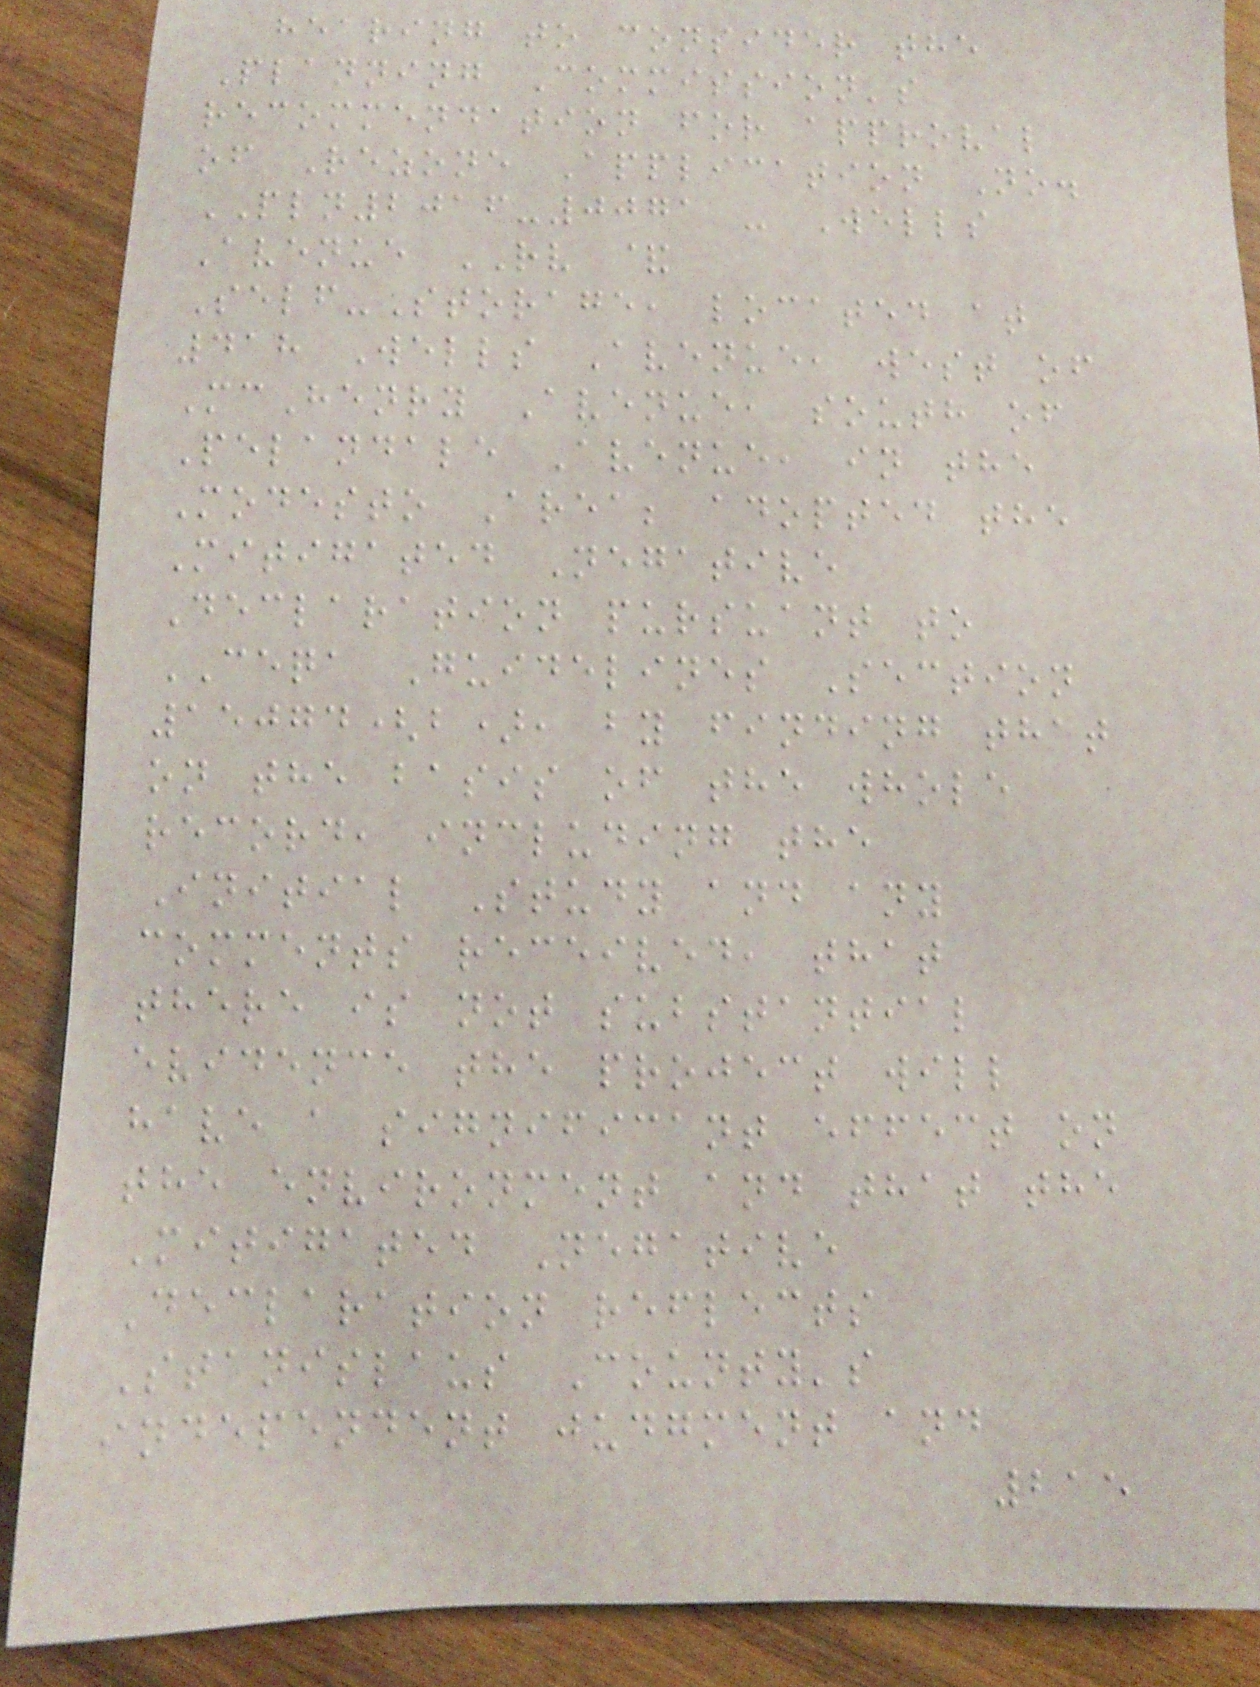hearing to consider the
Planning Commission's
recommendation for approval
of Rezone Application No.
PLN2016-0071 - Wells
Avenue RV &
Self-Storage, located at
418 Wells Avenue, west of
McHenry Avenue, south of
Pelandale Avenue, in the
Modesto Area; adopted the
Mitigated Negative
Declaration pursuant to
CEQA Guidelines Section
15074(b), by finding that
on the basis of the whole
record, including the
Initial Study and any
comments received, that
there is not substantial
evidence the project will
have a significant effect on
the environment and that the
Mitigated Negative
Declaration reflects
Stanislaus County's
independent judgment and
215
